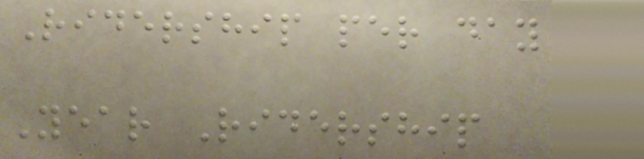Ridership per day
Year Ridership
